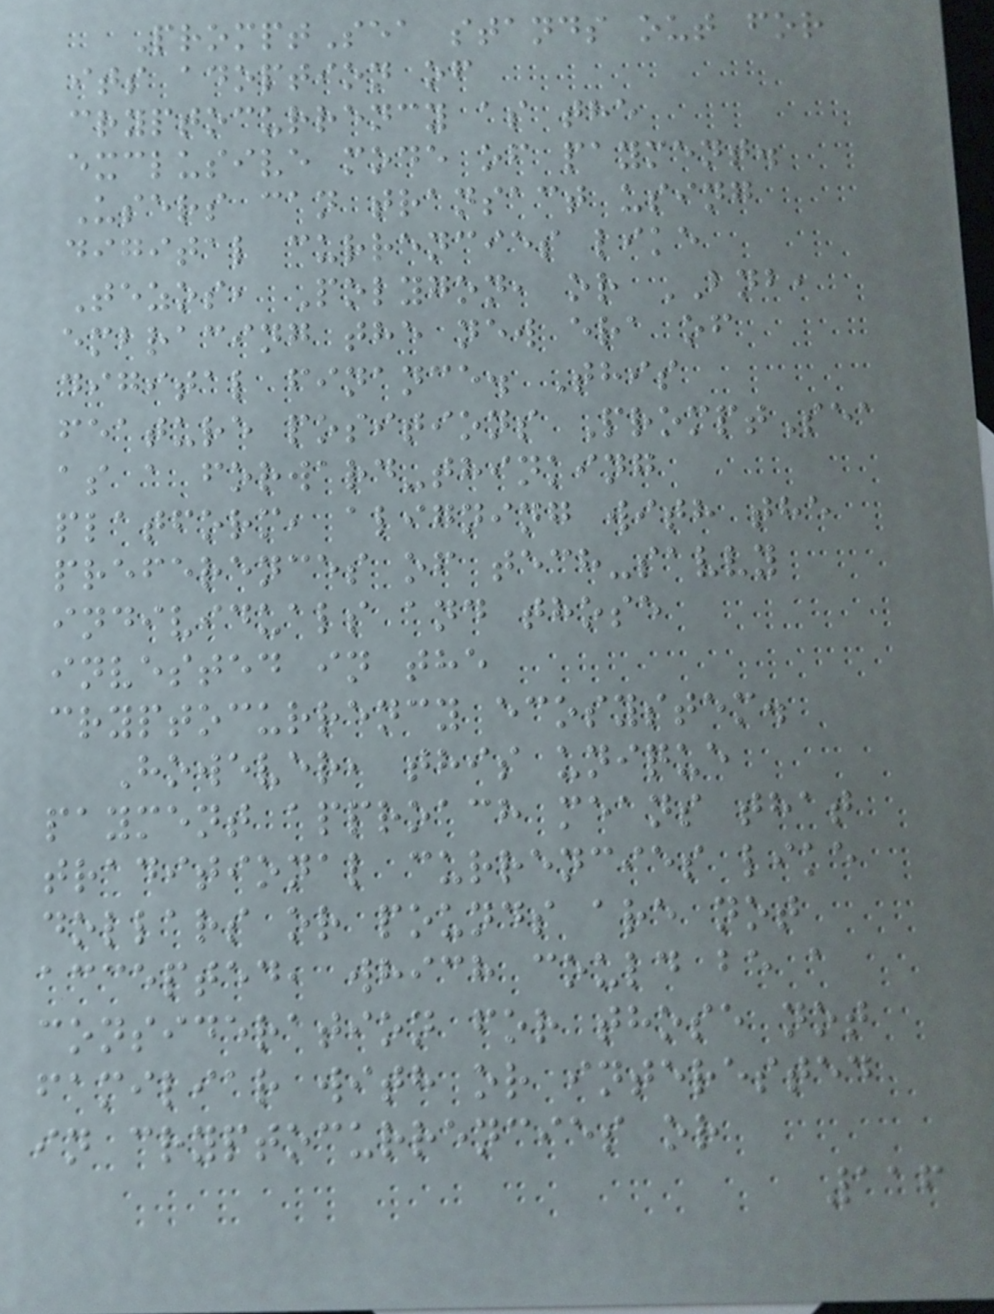PromptSea stands out for
its adoption of
cryptocurrency as the
exclusive mode of payment.
Users can transact using
digital currencies like
Tezos, Polygon, or BNB,
embracing the new era of
digital finance. This
feature positions PromptSea
as a forward-thinking
platform, aligning with the
preferences of tech-savvy
individuals and those
invested in the
cryptocurrency ecosystem.
However, this unique
payment approach means that
traditional currencies like
dollars or pounds are not
accepted, which could be a
consideration for those not
familiar with or interested
in cryptocurrencies or
116
